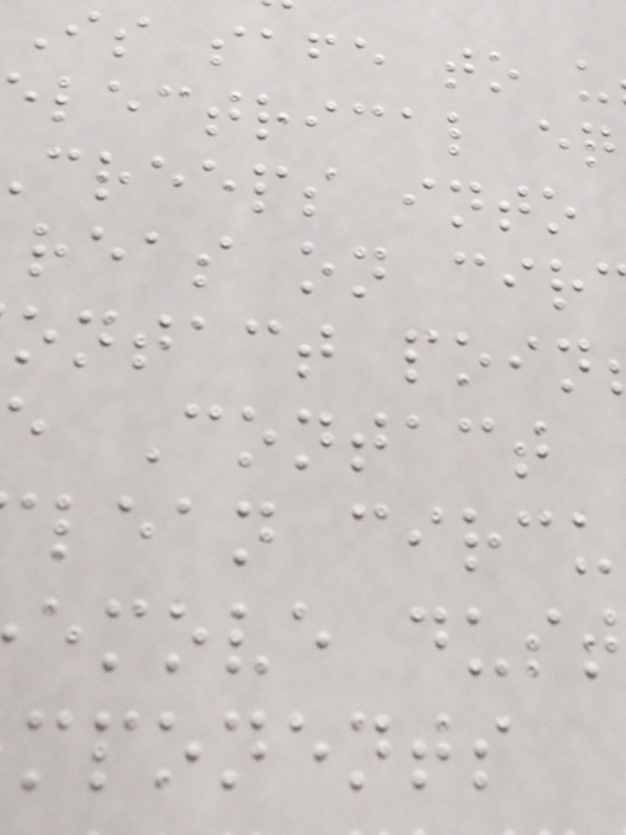Is safe to u
lectrical eq
creeps into
reas on cir
ontact poin
Contact
lean circu
emove dust
mponents
